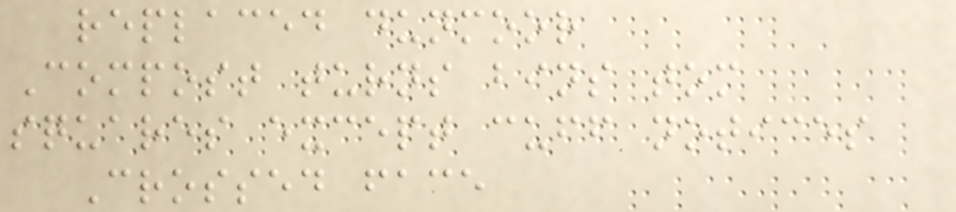replaced dunmoor
Compost turns bins tom
squares except cuff notices
Crossed face
